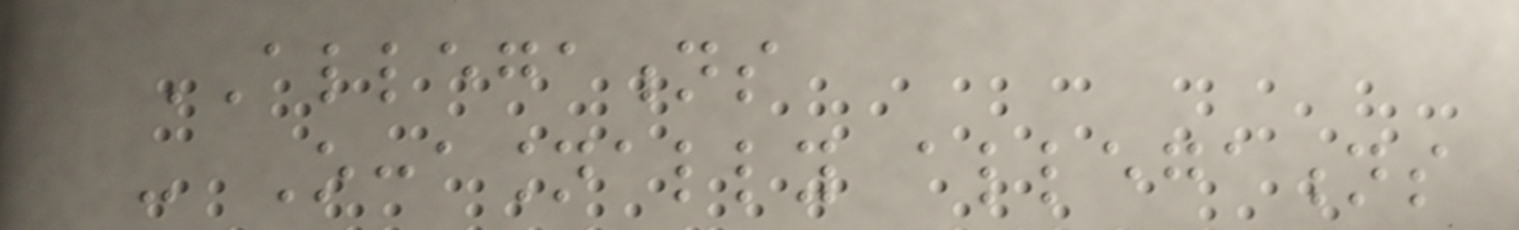ALLEGATIONS
- Occasionally allegations
